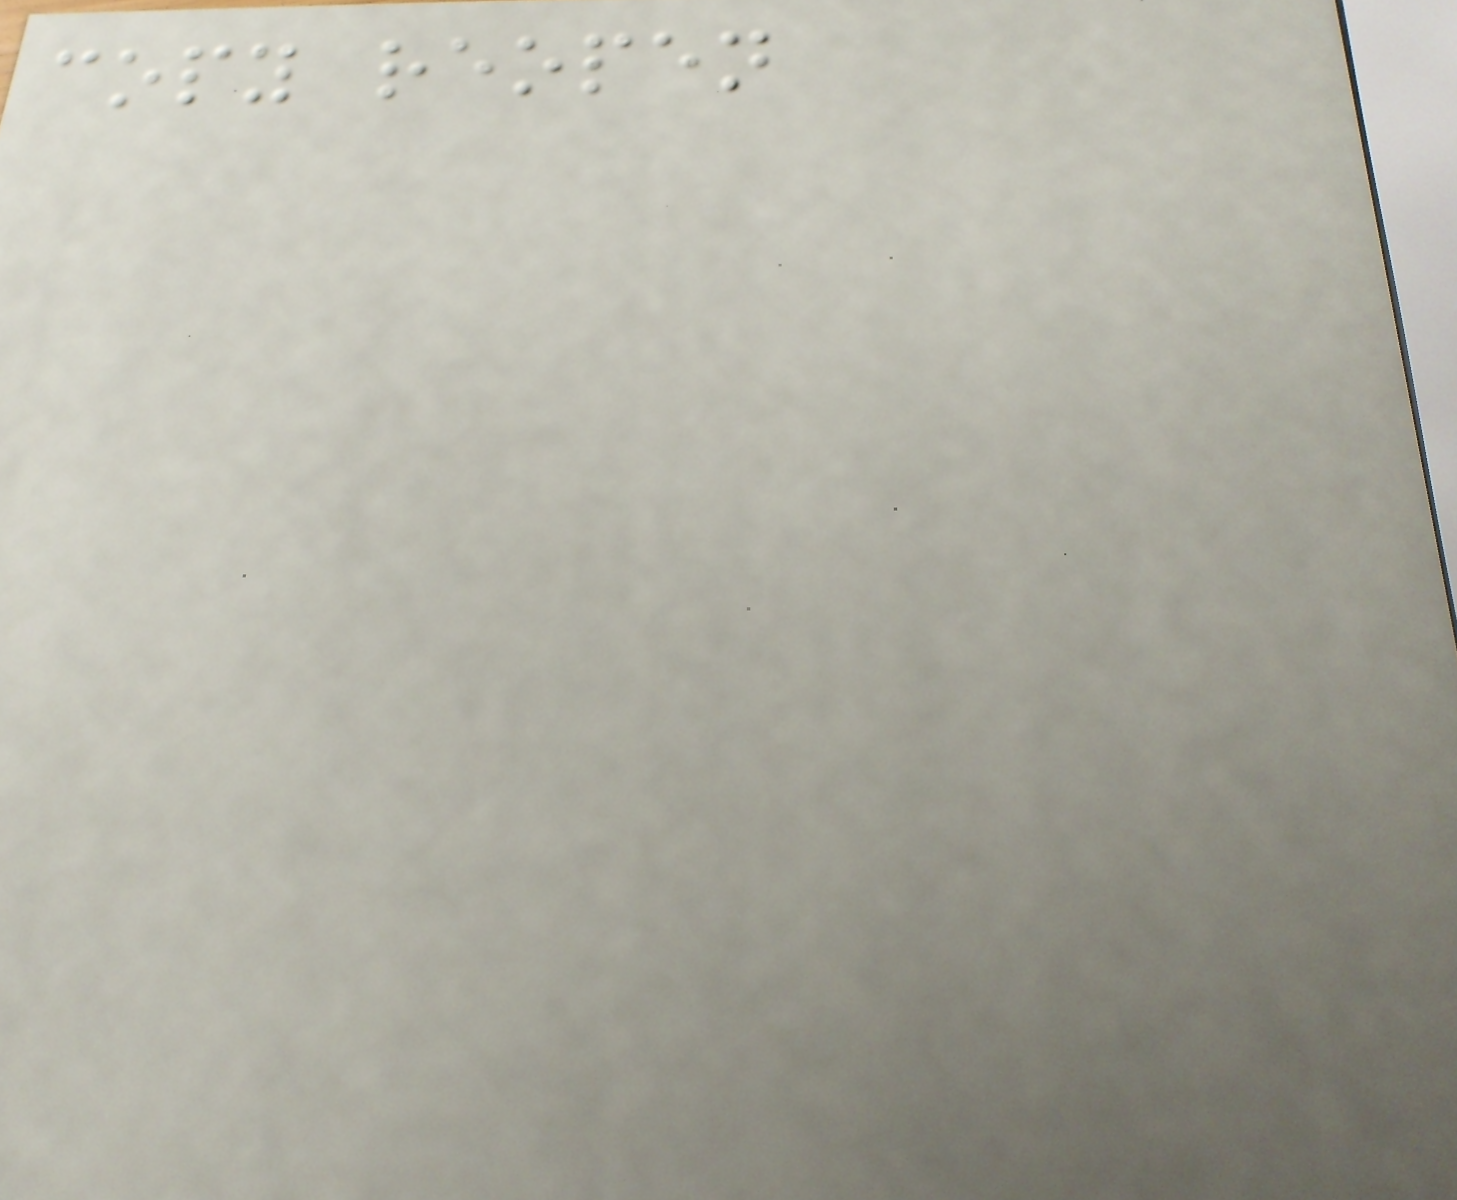copy reopen
